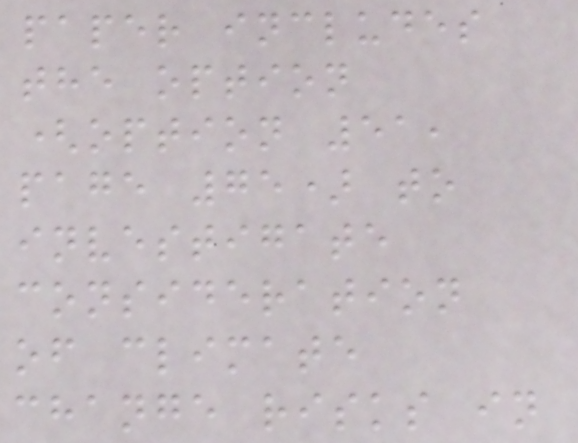paper includes
the option
(option 51,
page 75) to
investigate
consideration
of climate
change risks in
